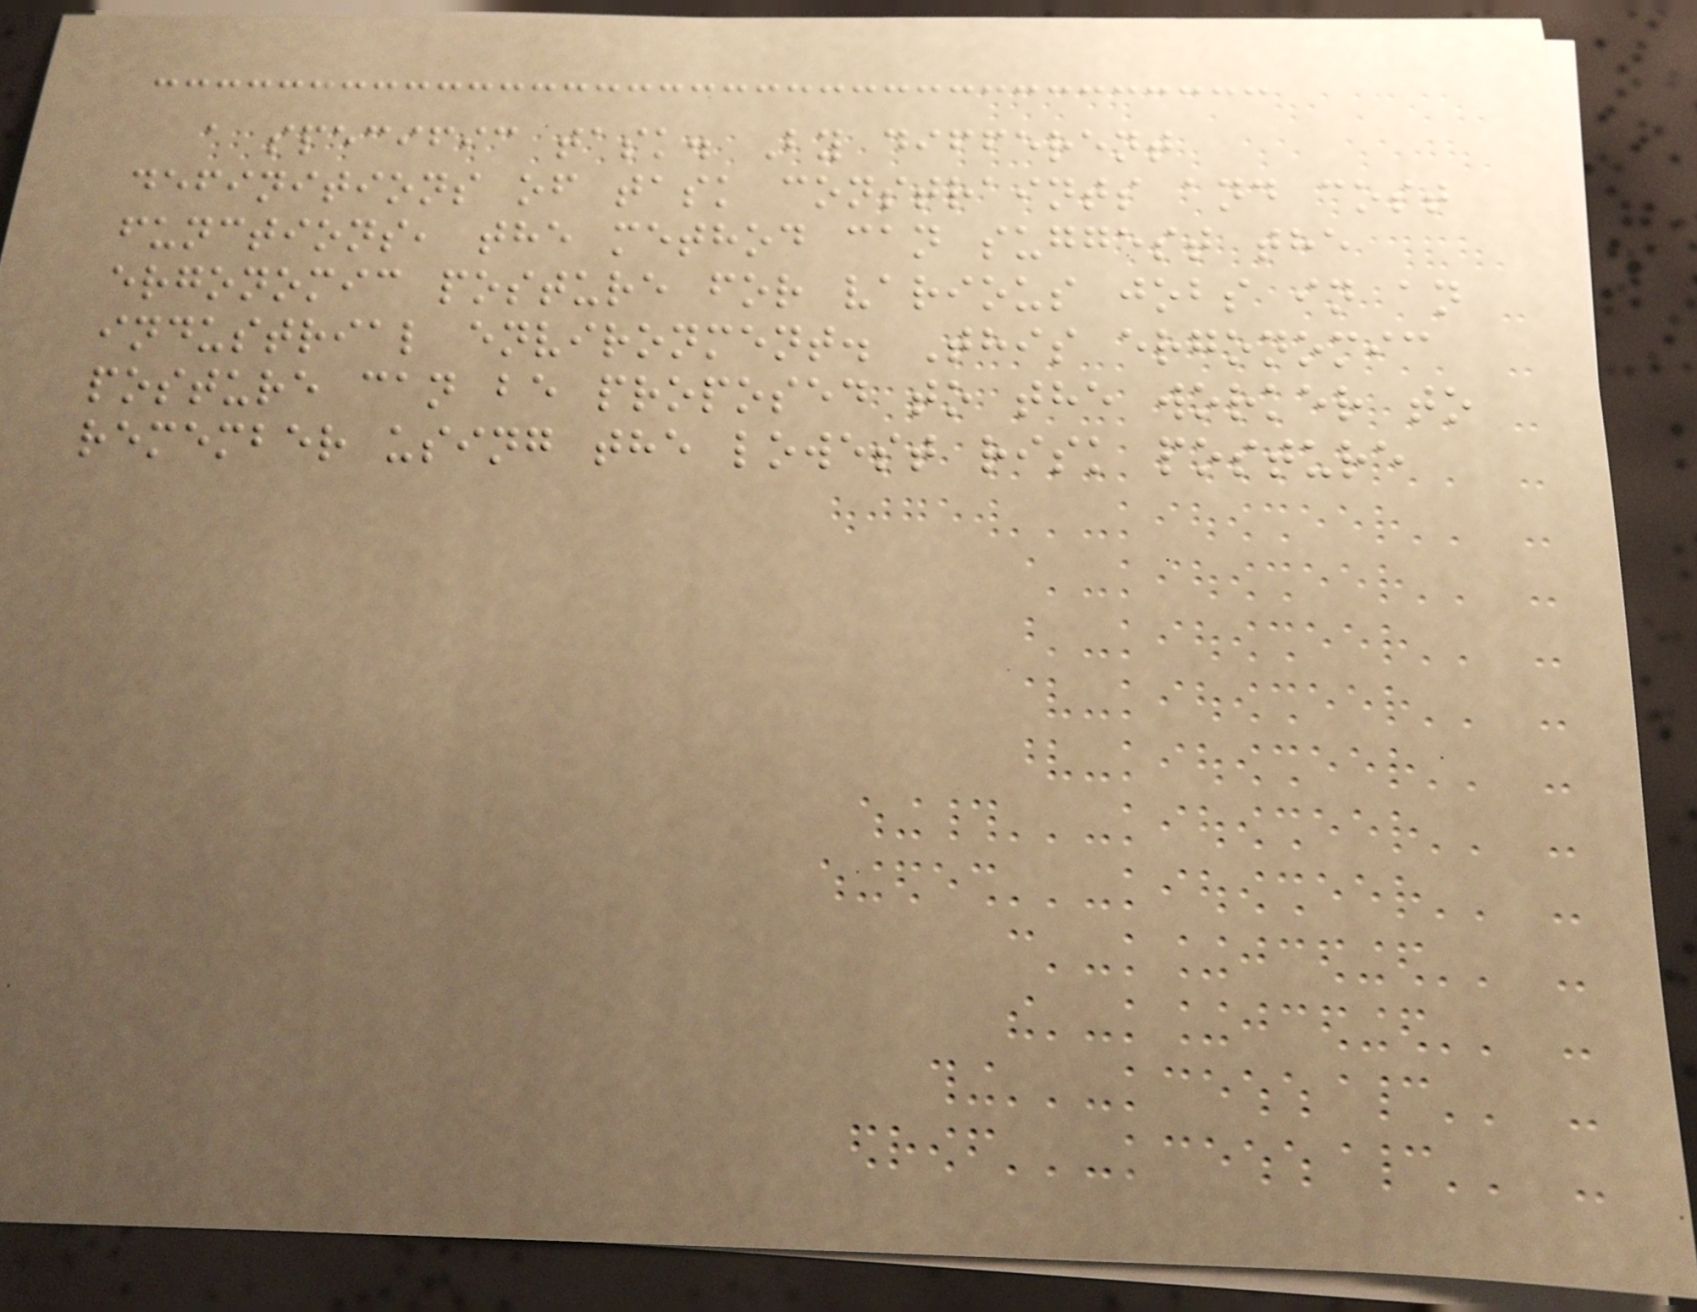a specific task. By different
definitions of task constraints and cost
functions, the method can suggest the
ergonomic posture for various jobs in an
industrial environment. This ergonomic
posture can be proposed to the worker to
remember using the lowest risk posture
